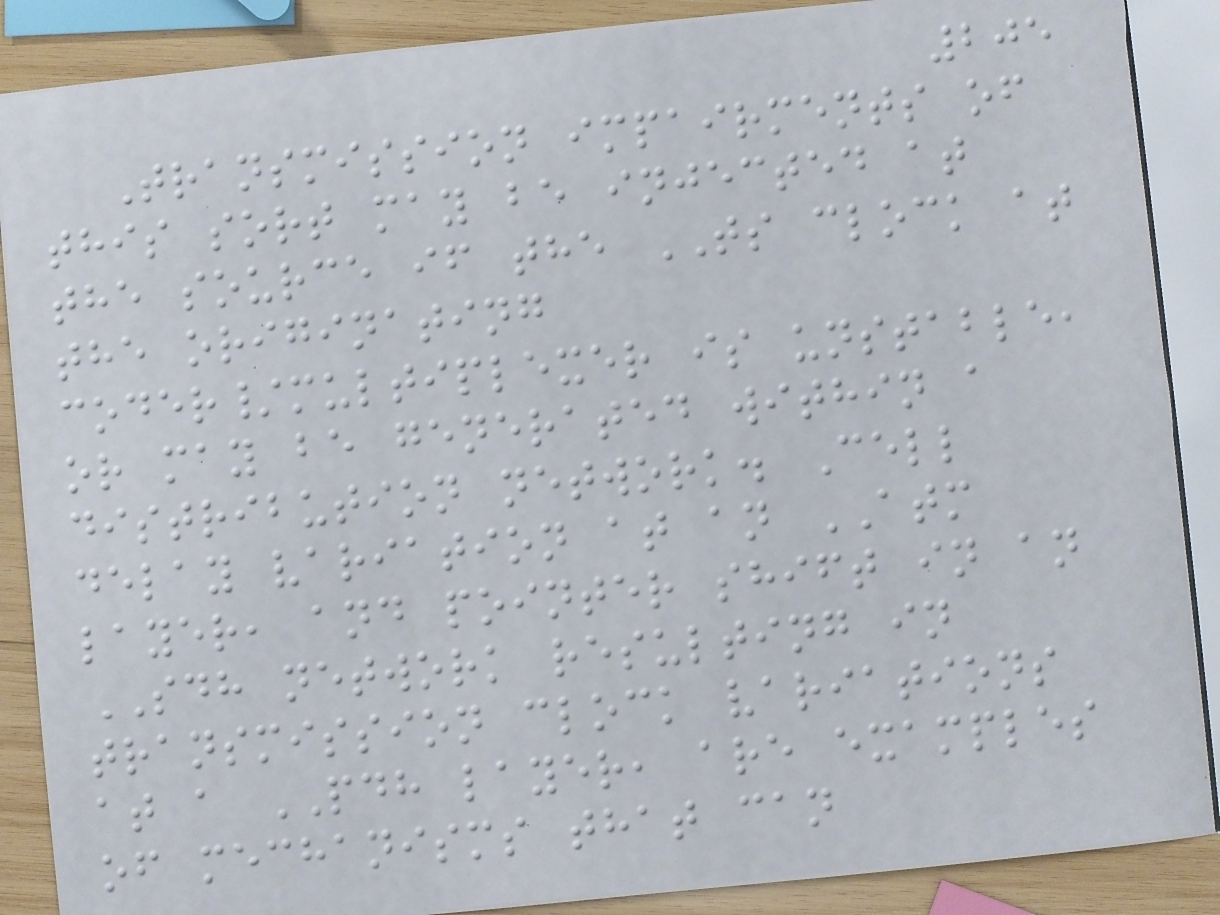205
Transmission impairments of
this sort may be injected at
the source if the TS clock at
the originating
coder/multiplexer is unstable,
or may be generated within a
distribution network. Cell
delay variation at an ATM
layer, and pointer shift in an
SDH network resulting in
transmission clock variations
at a PDH layer, are examples
of mechanisms that can
